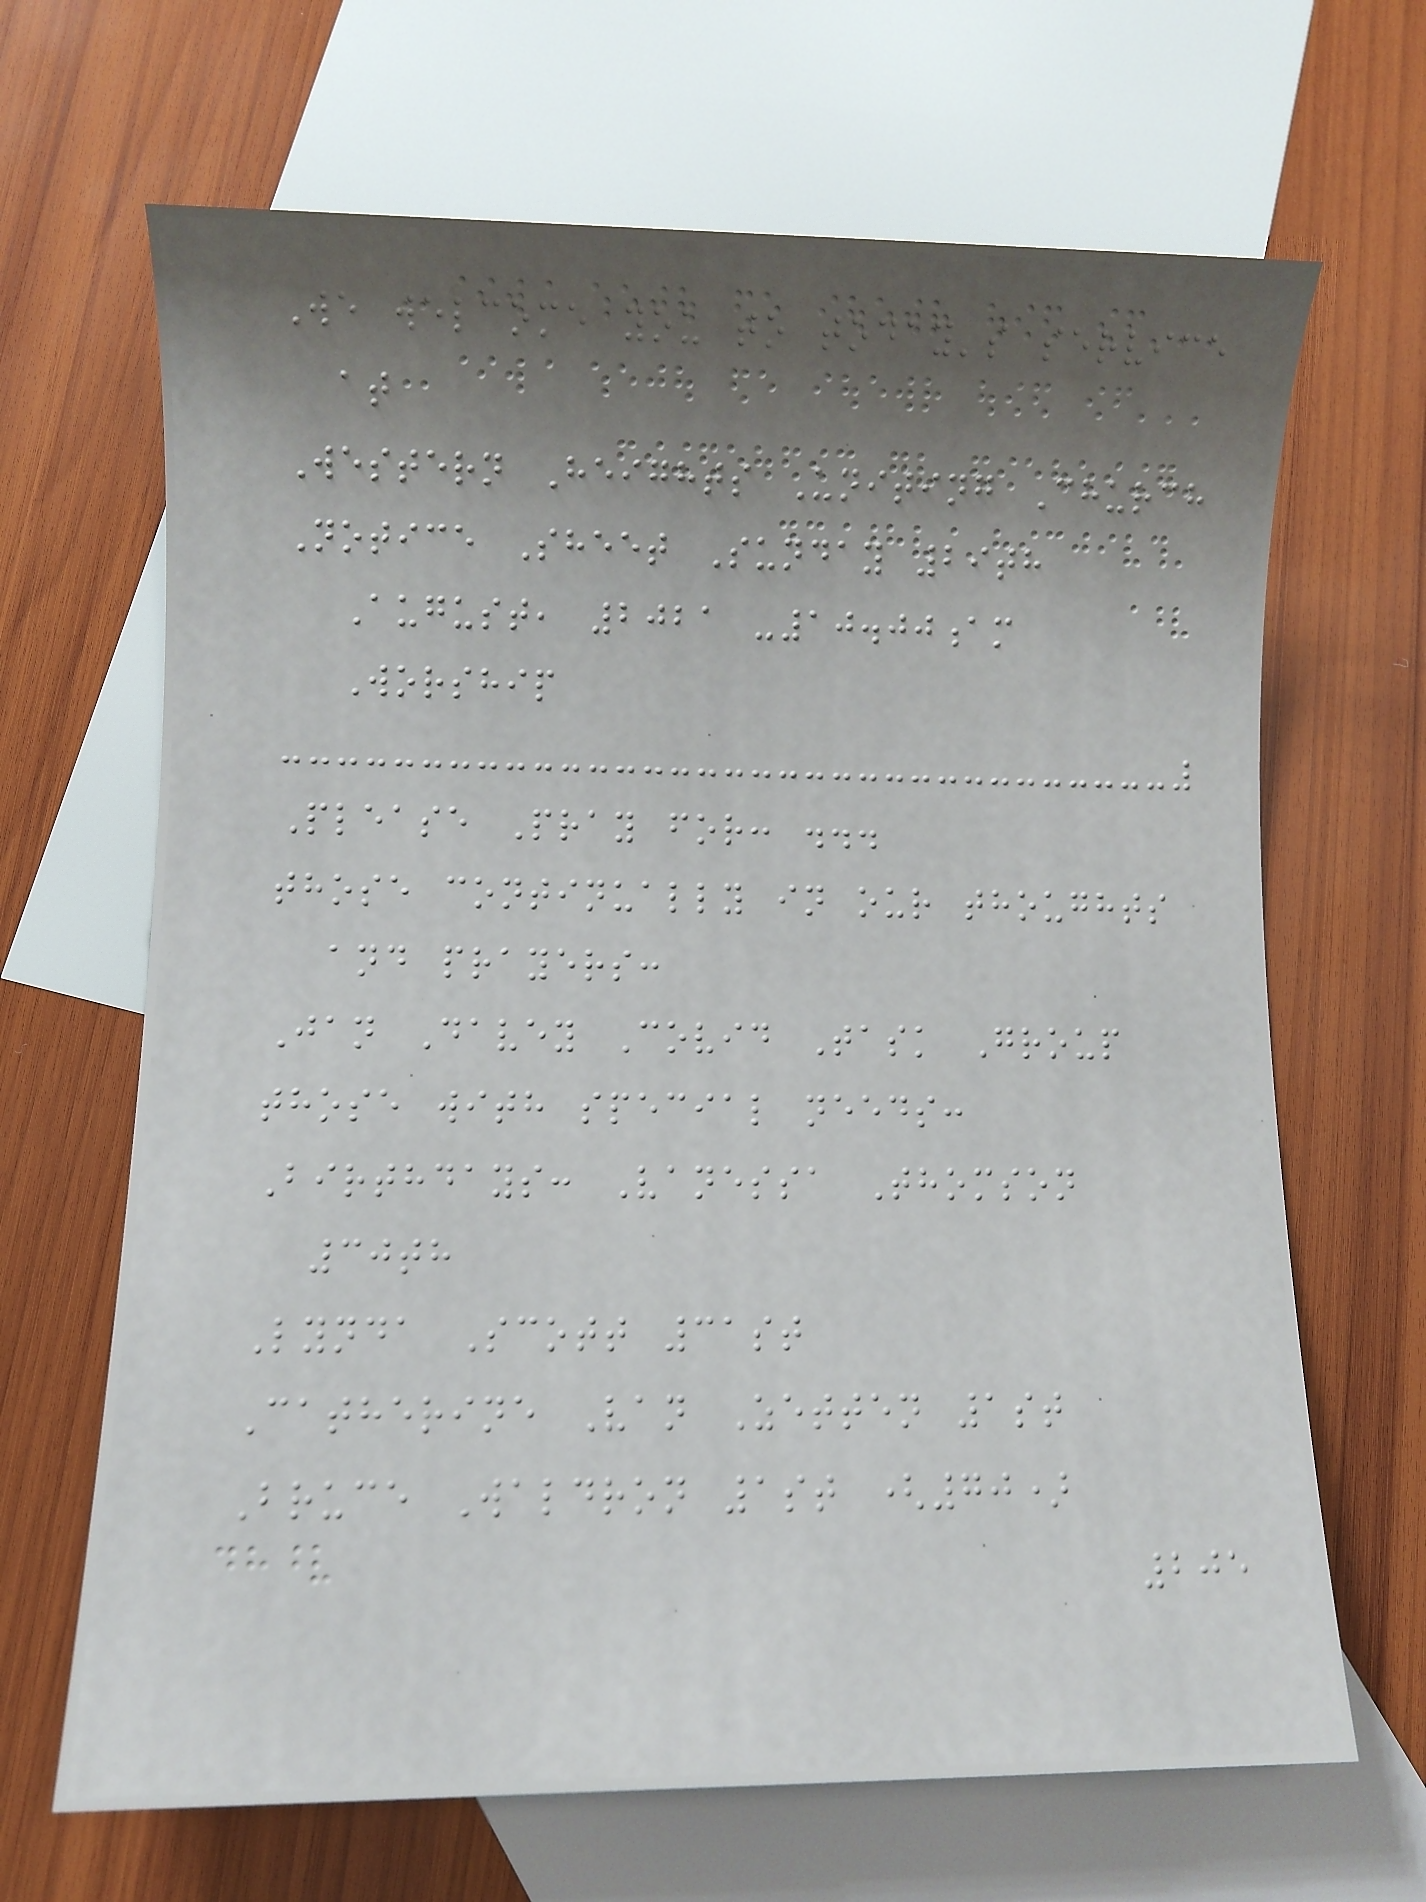We welcome you to today's service
at
Western Heights Uniting Church
Notice Sheet Sunday 29th
August, 2021 -10.00am
Worship
Please Pray for: ...
those continually in our thoughts
and prayers:
Jan Davey Covid Task Group
those with special needs:
Birthdays: Vanessa Thomson
30th
Lynda Scott 31st
Catherine Van Zetten 1st
Bruce Waldron 1st (70)
205
